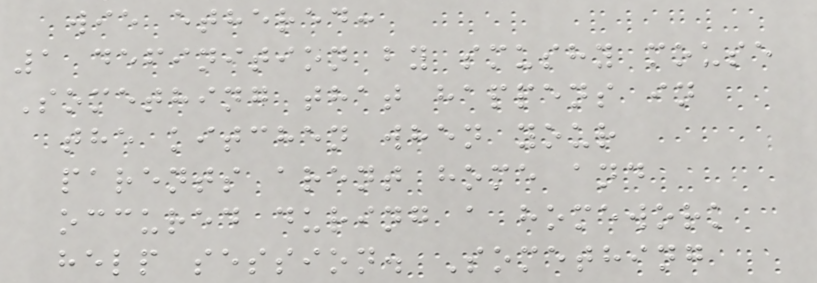wie ethered:
1 definition by smushy mouse
Something that happens in
the kitchen when your
parents arent home and
occured during a homework
help session. Something
